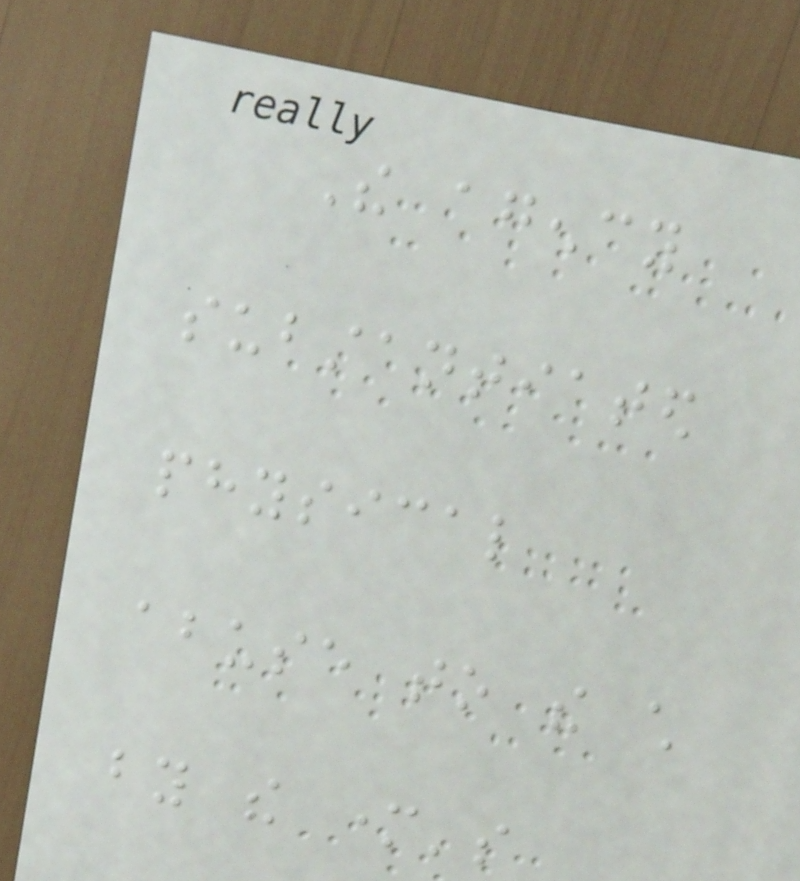The agency
substantiated
physical
abuse to the child
by the mother's
